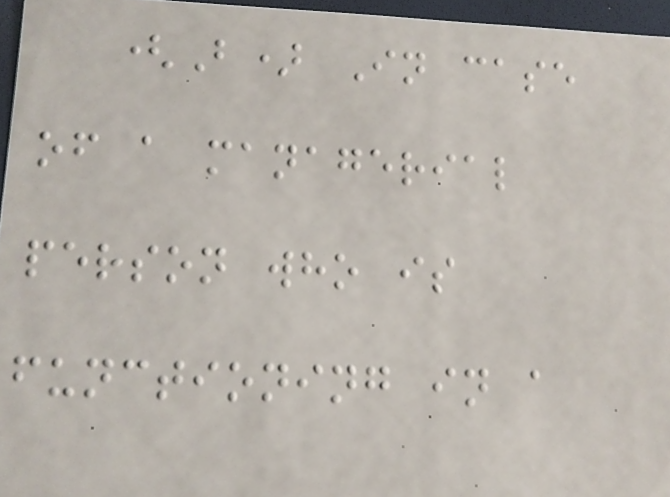(B) In case
of a managerial
person who is
functioning in a
